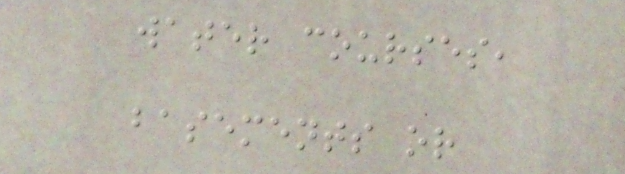water courses,
basements or
